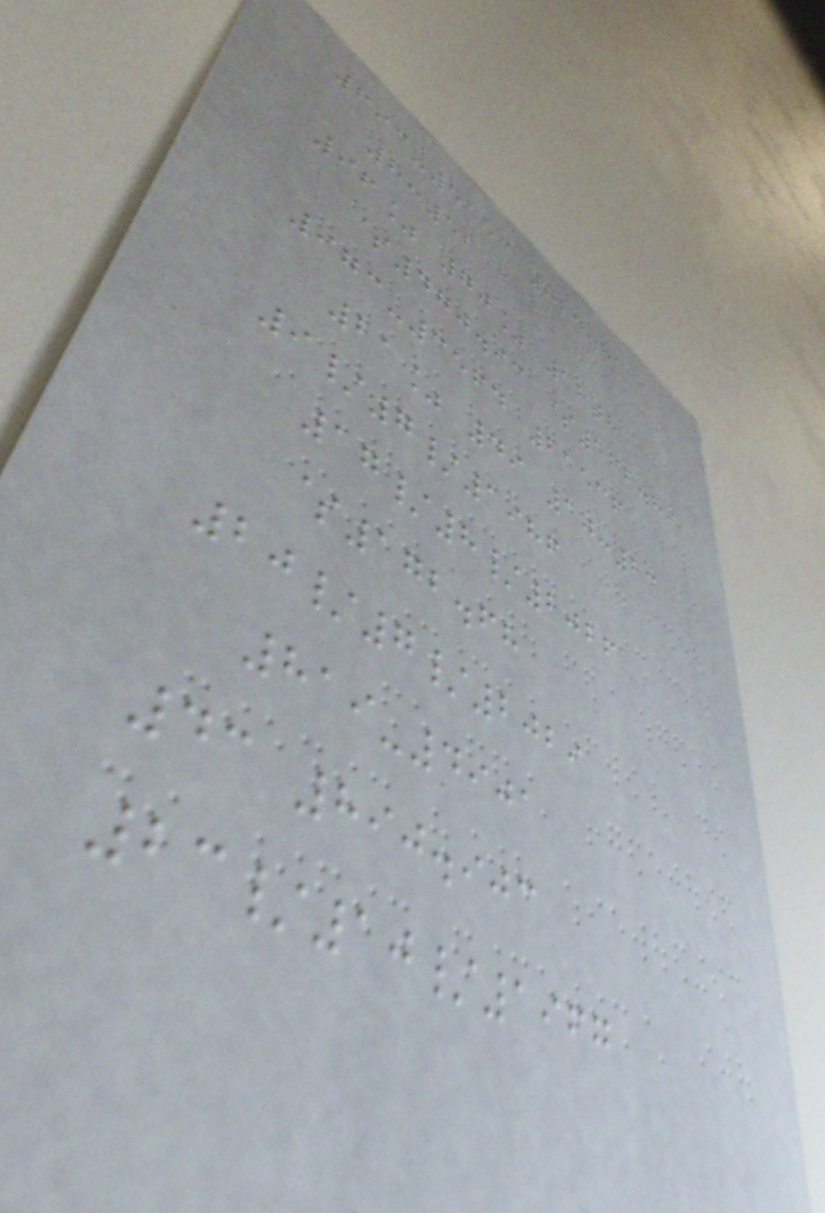693-5153 724.71
8:52
96% 70% 12th
$470.93 $162.89
973-3564 21536
21% 49 10:23
9/7/1986
17/8/2026
$172.68
20/7/2029
819-4901
43 890.903
23/10/1967
